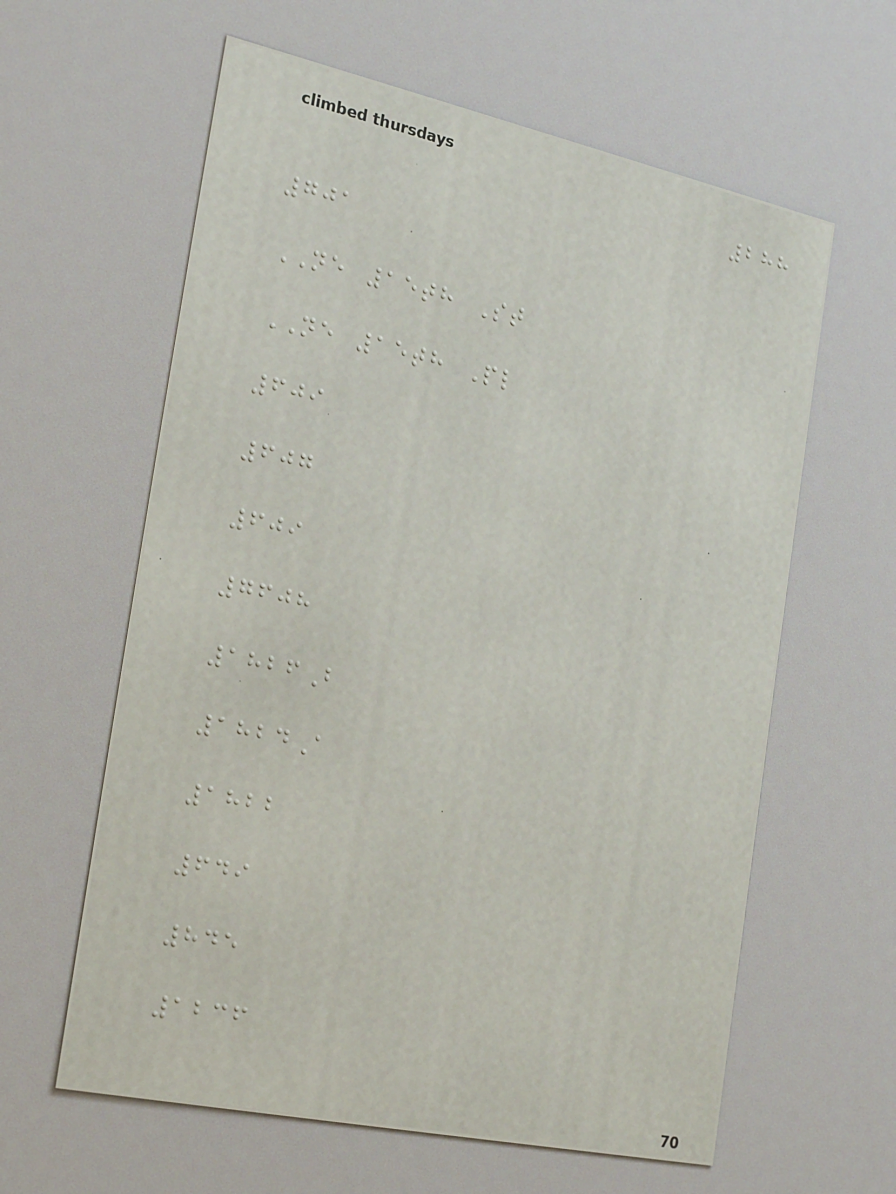288
701
NE 15th St
NE 15th Pl
609
607
609
7608
1826B
1824A
1822
649
845
1236
